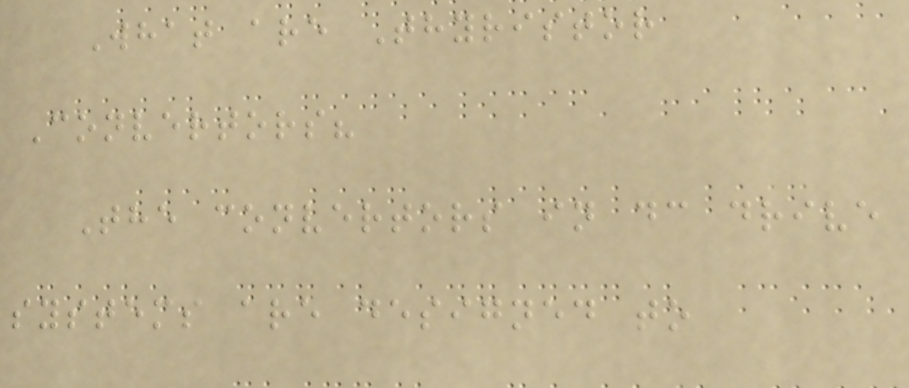What are Thyristor
Convertors?
The convertors in dc drive
systems are designed to
